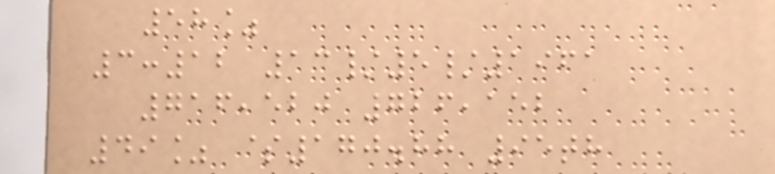58%
3:12 13/5/1961
716,520 726,152
49% $170.88 95th
